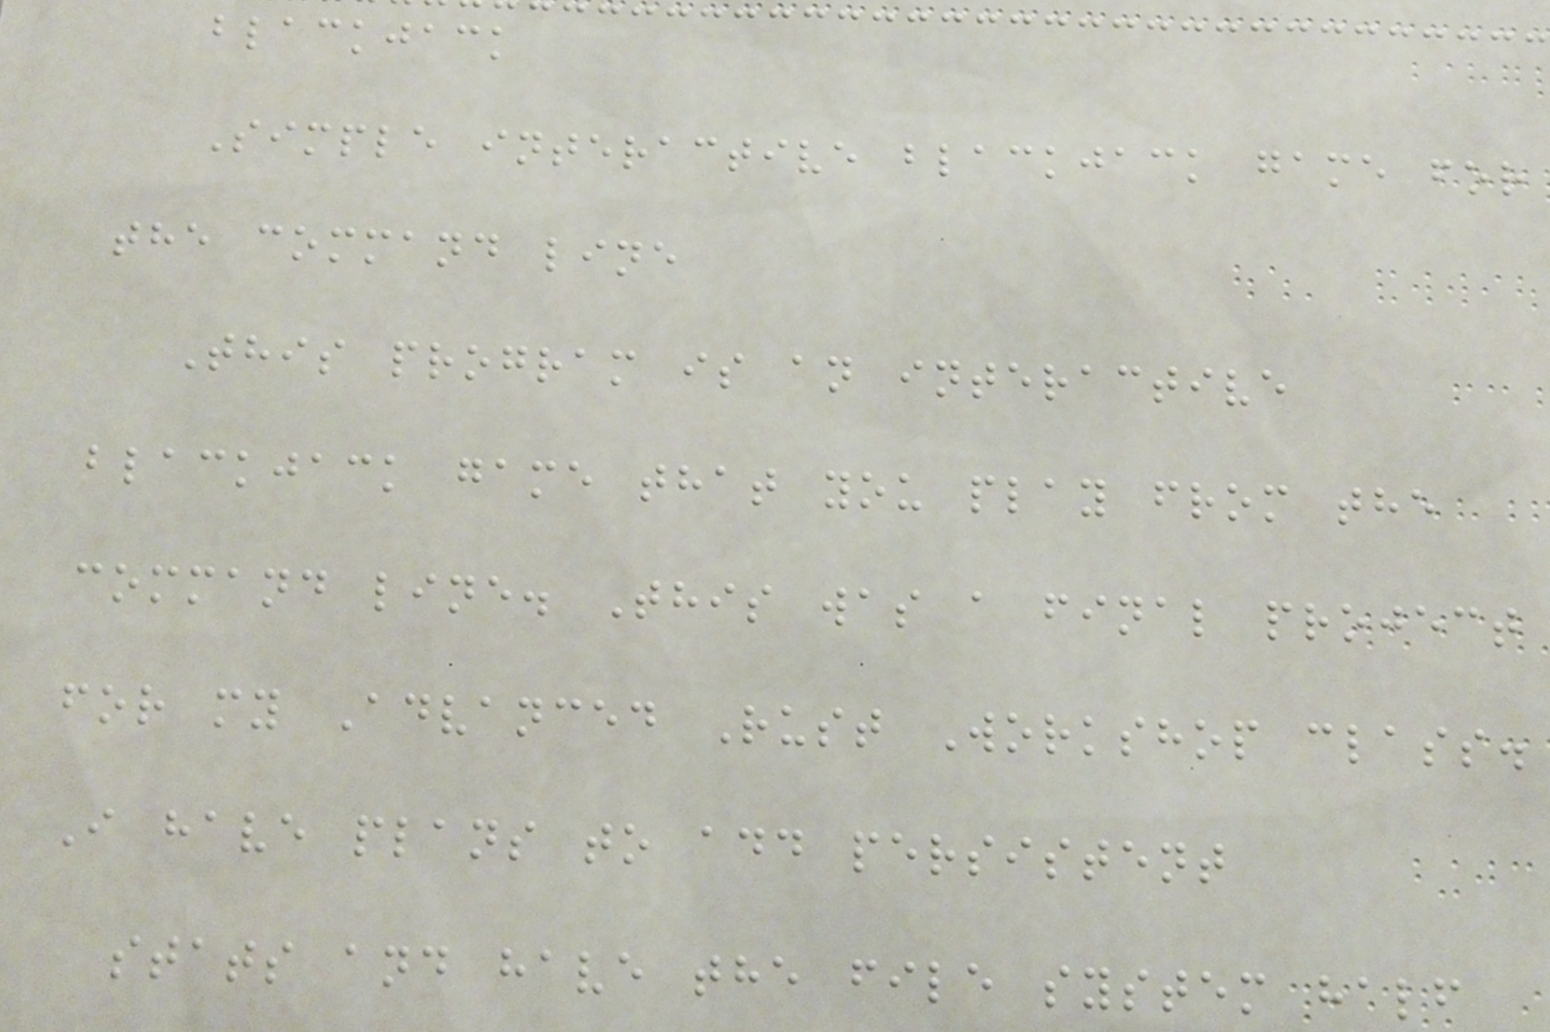blackjack
Simple interactive blackjack game for
the command line
This program is an interactive
blackjack game that you play from the
command line. This was a final project
for my Advanced Rust Workshop class.
I have plans to add persistent
stats and have the file system half
